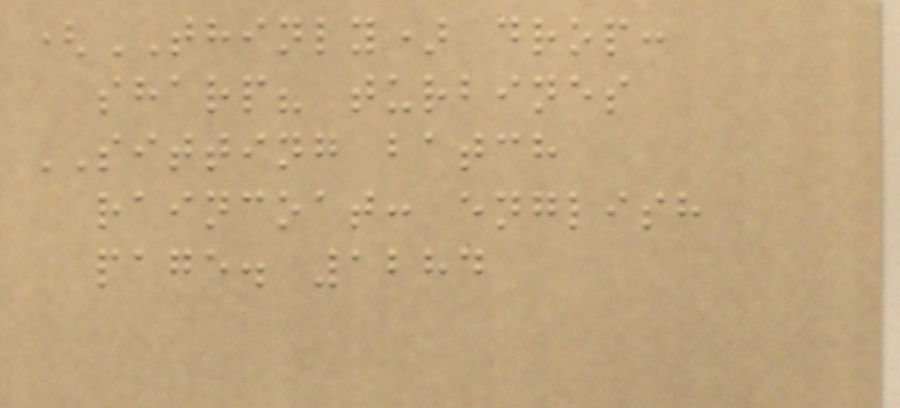(THINLY) drop:
sharp? turbines
SITTING batch
raincoat: english
page. 1284
